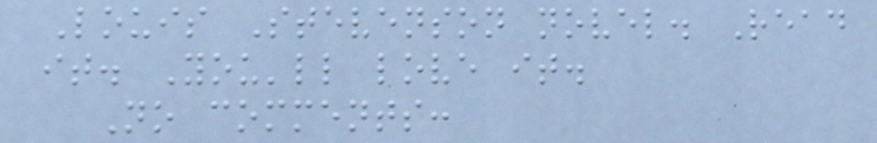Louis Stevenson novel. Read
it. You'll love it.
No comments:
